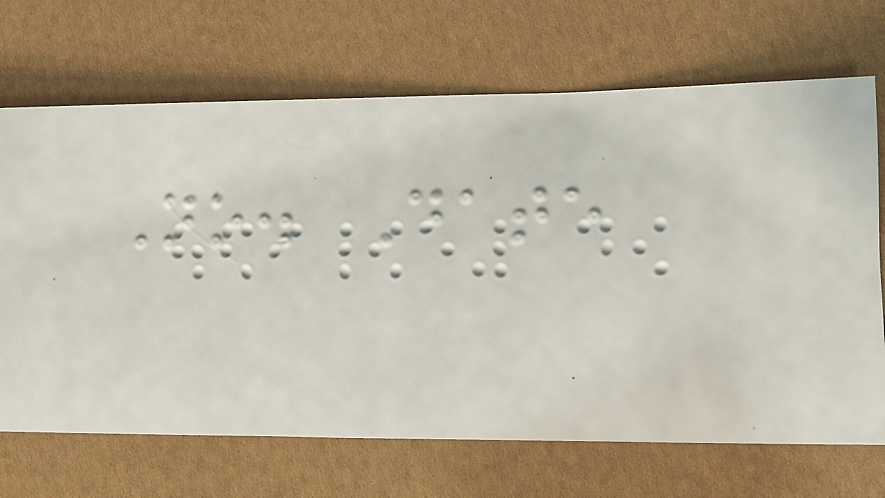No. Date
